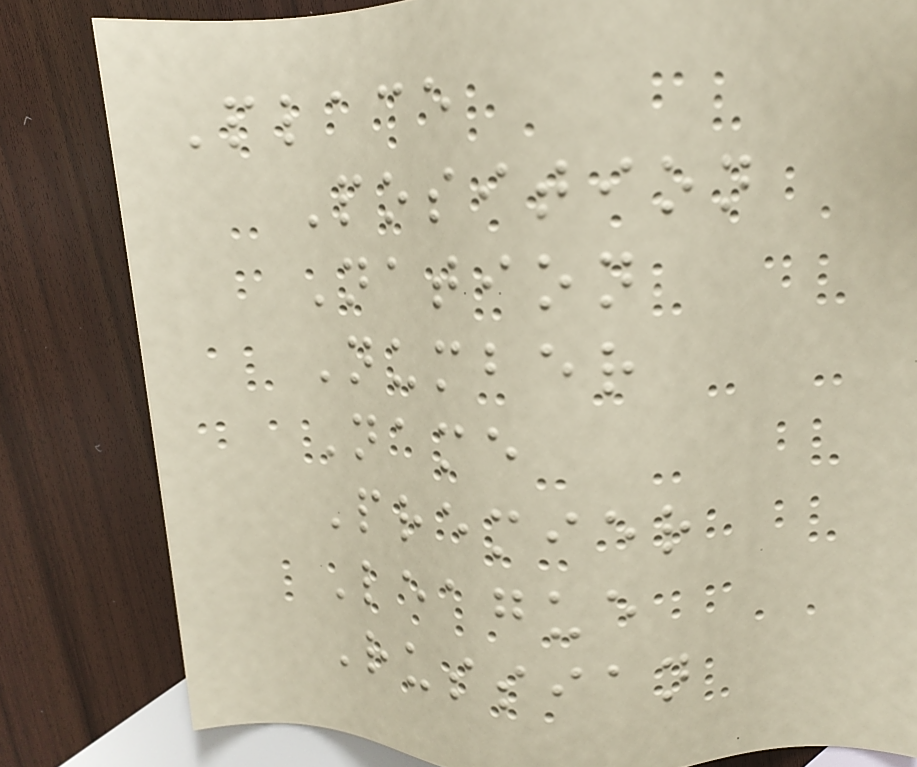Place
Position
Nation
Number
Name
Premier
League
Russian
